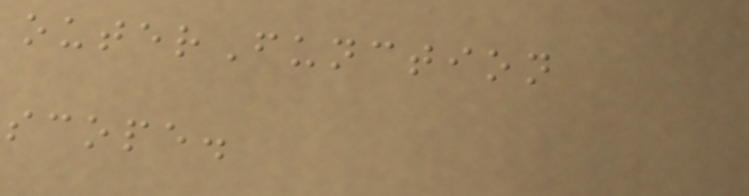outerFunction
scope.
